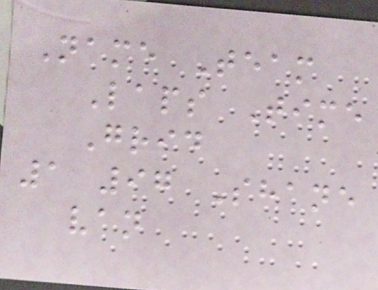Name Team
Laps Time
Grid
1 97 Shane
van
